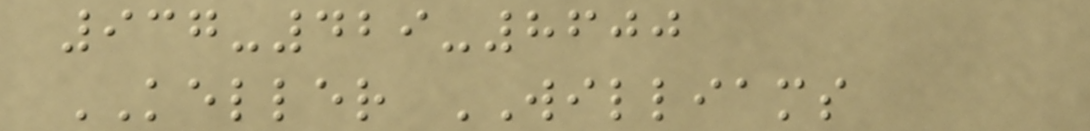937-429-8600
KELLER WILLIAMS
